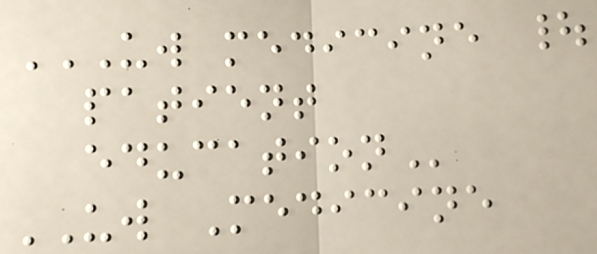UW MEDICINE |
PATIENT
EDUCATION
UW Medicine
